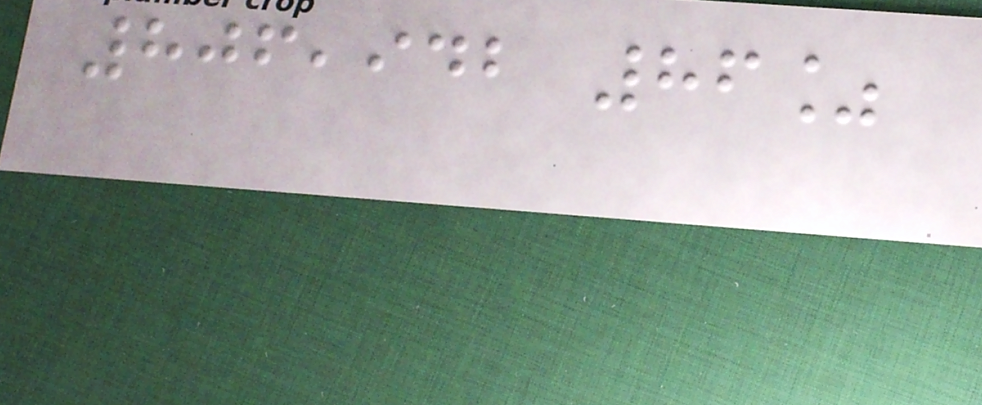806,942 86%
